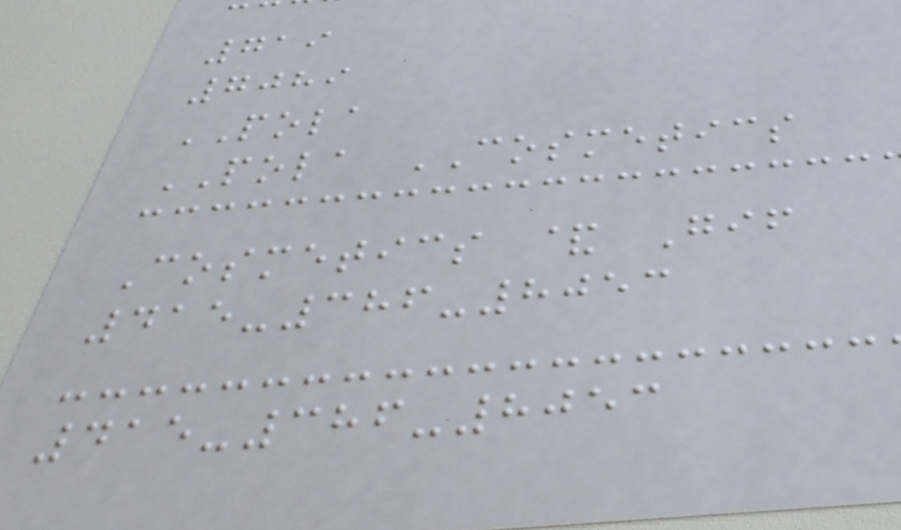719
7089
POLA
POLA COSMETICS
Cosmetics & Gif
415-386-8053
415-386-8053
